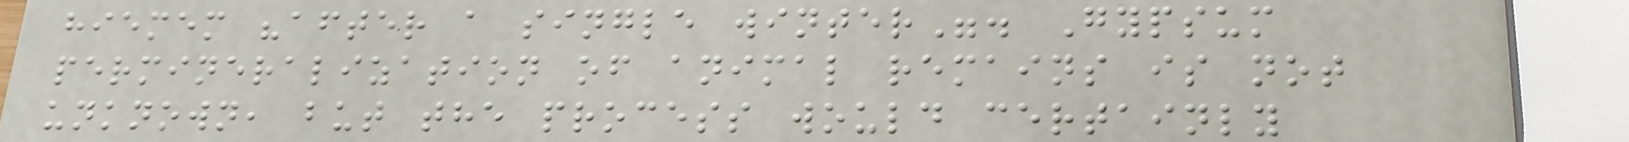hiemem "after a single winter". Gypsum
permineralization of animal remains is not
unknown, but the process would certainly
